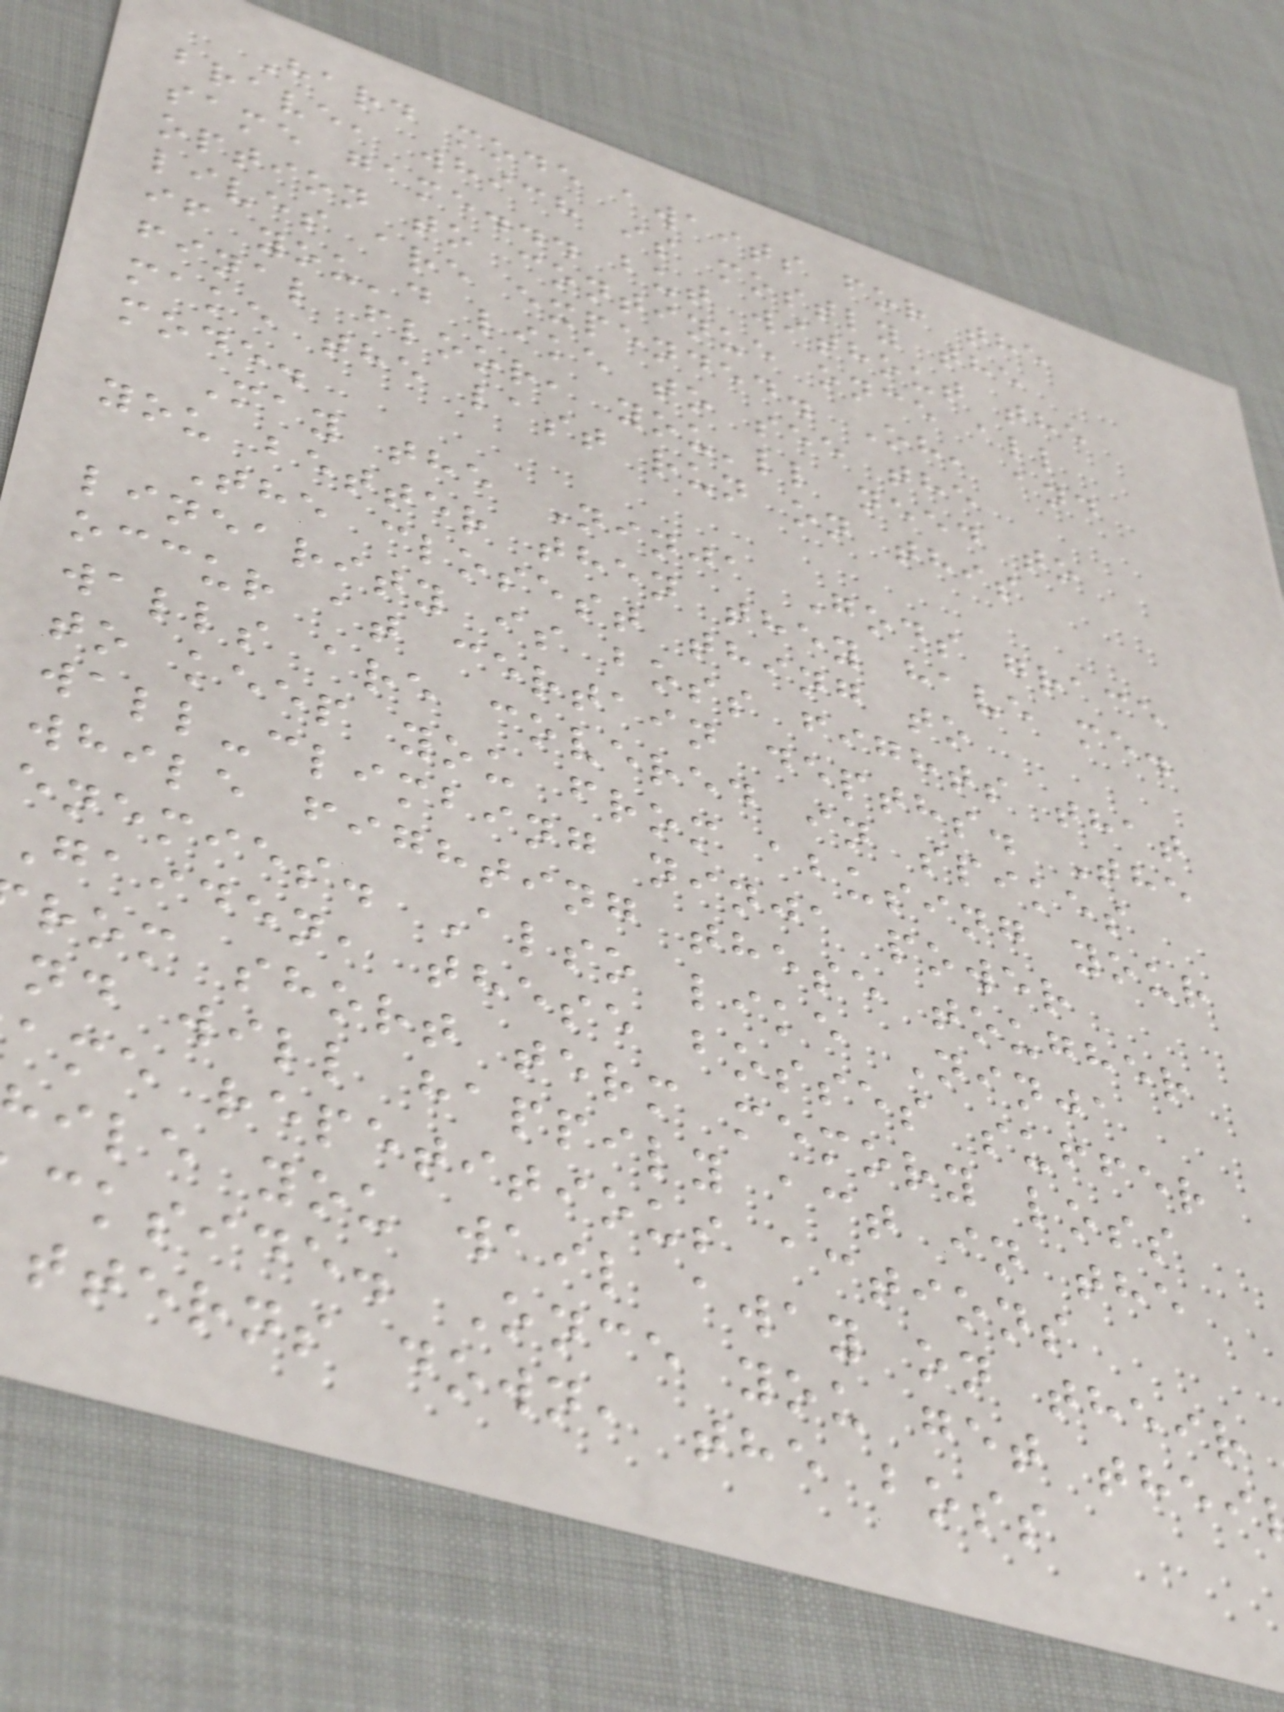Hard mode awaits for the
brave, which is mostly the
same game... but without the
option to continue once all
lives are expended. Oh, and
if you'd like to see the
final floor, you'll need to
make the last run on this
mode.
May the Ninja Gods grace
you better then they have me.
The closest thing to
linearity is boss fights that
occur at certain depths. The
walls are covered in spikes
to keep you from abusing your
wall-climbing ninja power
while fighting these tougher
enemies. Also like Ninja
Gaiden, these bosses suffer
rom short term memory loss
nd will happily act in the
ame repetitious actions
ile you wail away on their
ckside. Once you get thei
tterns down, the boss
